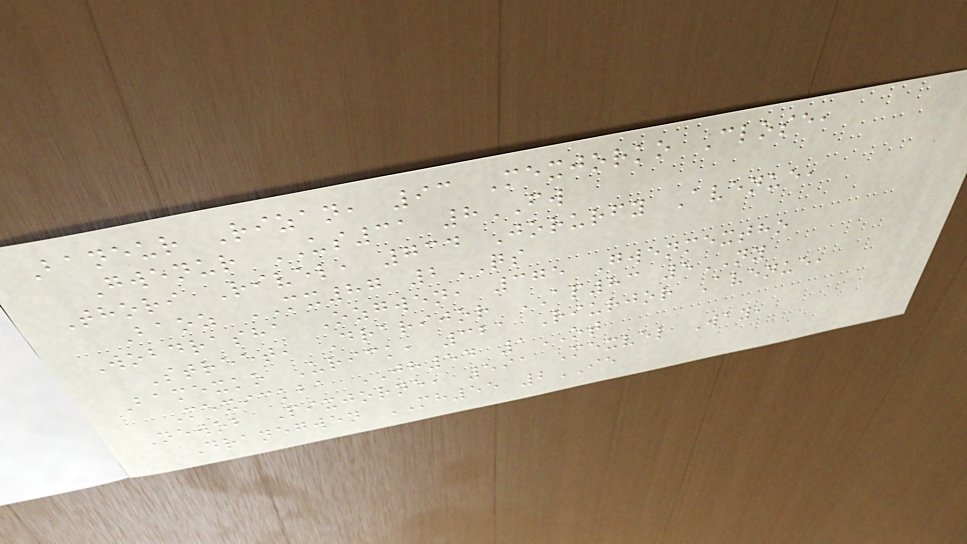Baneur Rizan, 93 Mexjorko Close,
Gwenur US31 8FW
Thori Rivel, 734 Jorurfy Avenue,
Baoz MX87 2QS
Wobdrasha Ozgwen, 375 Gwenmextho
Street, Drarijor AP83 5NY
Bamexko Urick, 321 Riurjor Avenue,
Mexickba JH54 1OT
Newob Pixjorne, 591 Mexvel Way,
Dranegwen MH55 2IE
